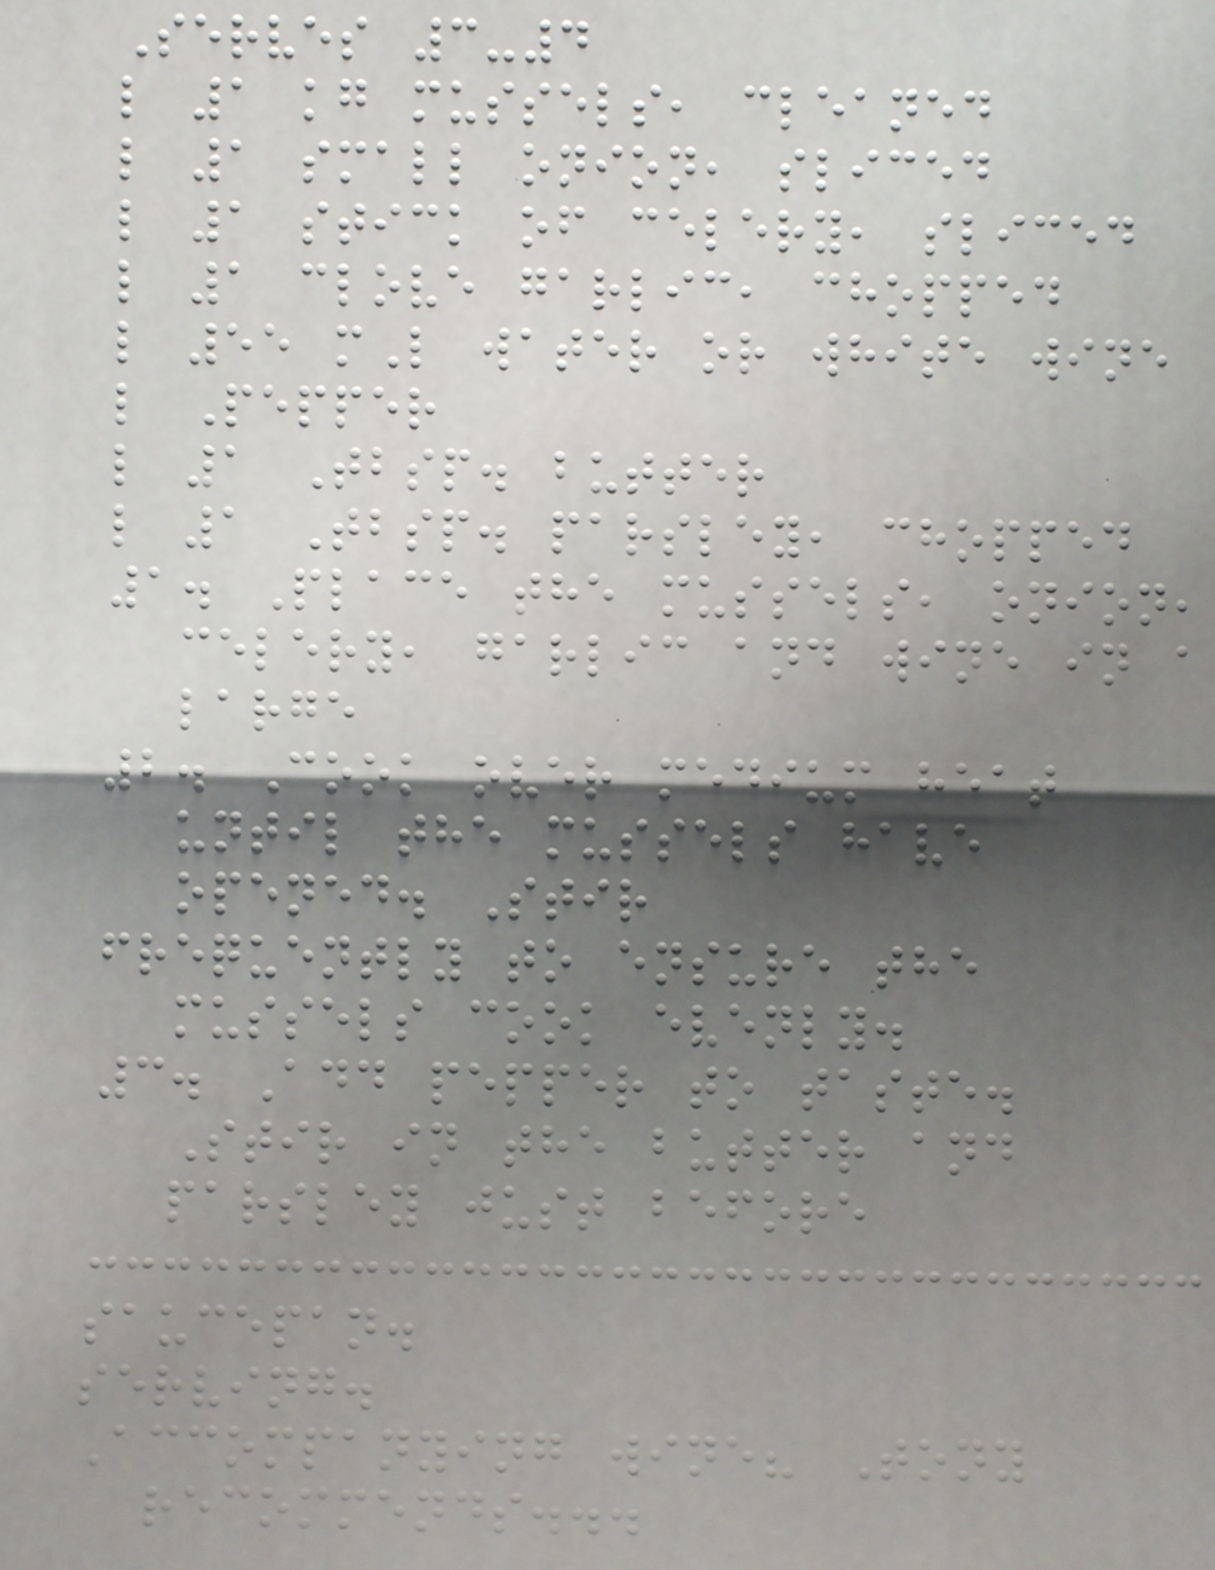Serves 3-4
l 1 kg mussels, cleaned
l 1 small onion, sliced
l 1 stick of celery, sliced
l 1 clove garlic, chopped
l 55 mL water or white wine
l Pepper
l 1 Tbsp. butter
l 1 Tbsp. parsley, chopped
1. Place the mussels, onion,
celery, garlic and wine in a
large
2. Cook over medium heat
until the mussels have
opened. Stir
frequently to ensure the
mussels cook evenly.
3. Add pepper to taste.
Stir in the butter and
parsley just before
saucepan.
serving.
Accompanying wine? Tony
recommends...
